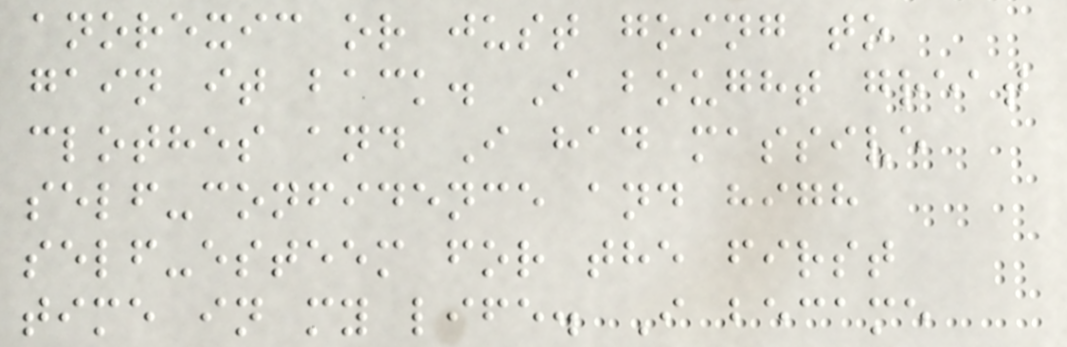anorexic or just going to
gain it back. I bought great
clothes and I had massive
self-confidence and high
self-esteem for the first
time in my life. I became
